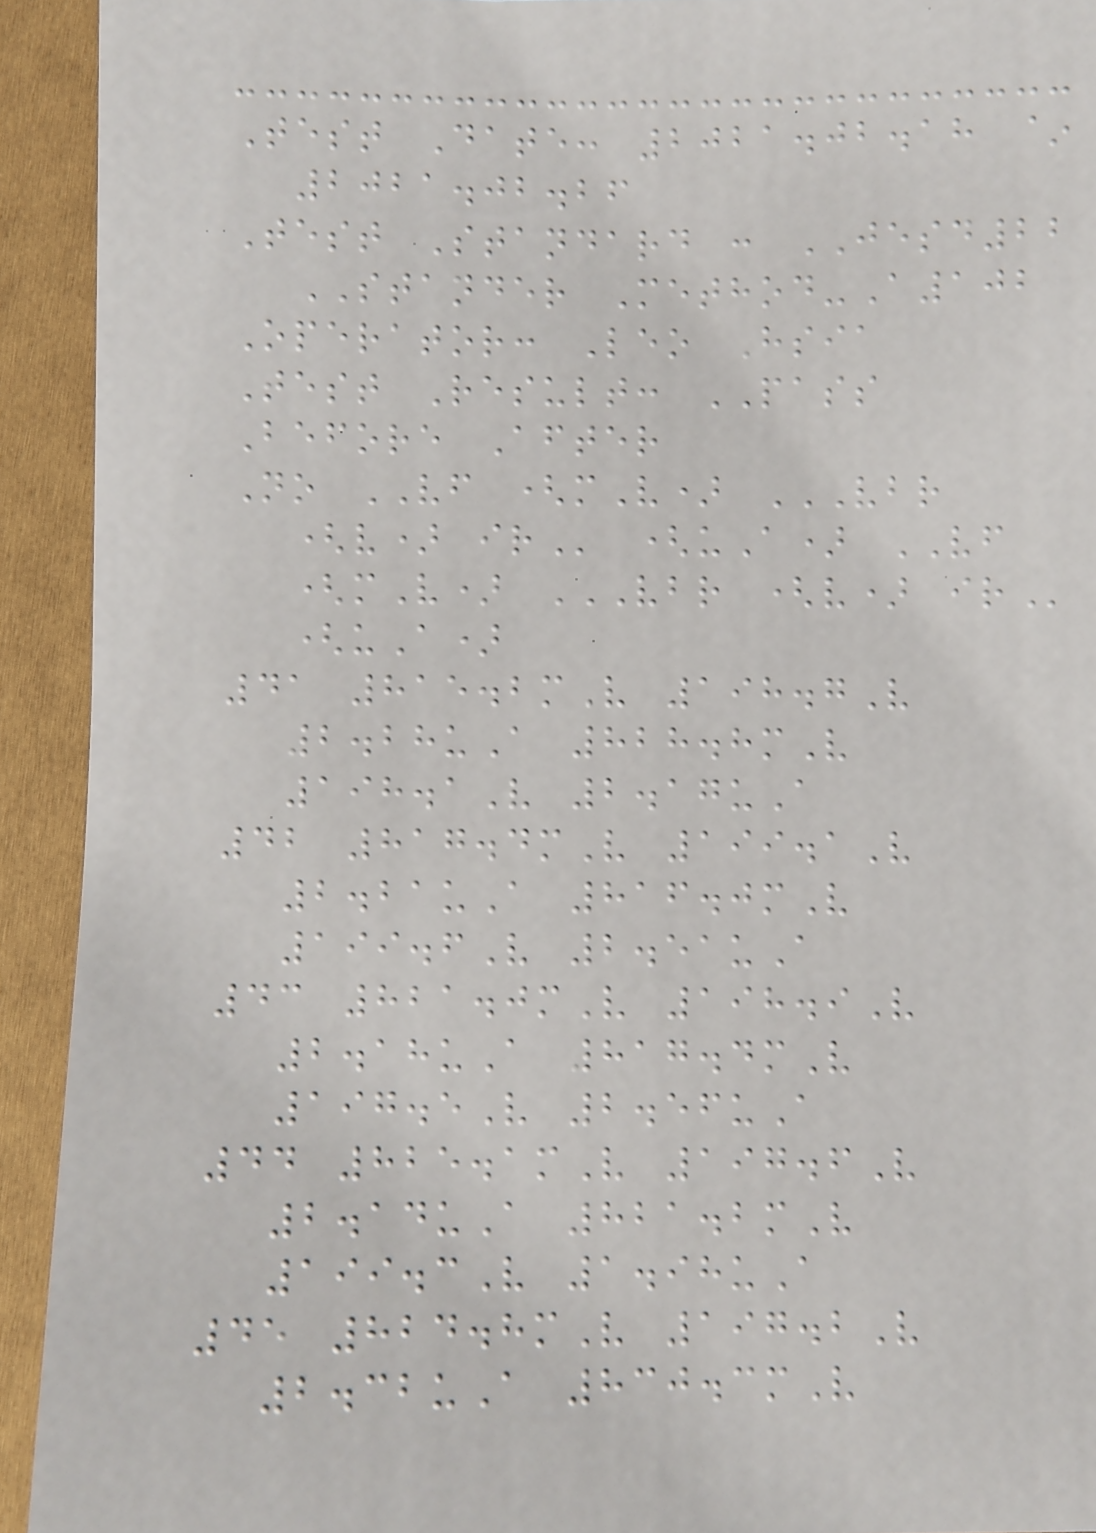Test Date: 2021.02.18 ~
2021.02.26
Test Standard : JESD22
STANDER Method-A102
Operator: Leo Hsia
Test Result: PASS
Before After
No VF (mV) VBR
(V) IR (uA) VF
(mV) VBR (V) IR
(uA)
41 815.2mV 198.7V
2.28uA 828.8mV
198.1V 2.17uA
42 817.4mV 199.1V
2.21uA 816.0mV
199.6V 2.51uA
43 821.0mV 198.9V
2.18uA 817.4mV
197.5V 2.56uA
44 825.1mV 197.6V
2.14uA 821.2mV
199.3V 1.98uA
45 824.8mV 197.2V
2.32uA 830.3mV
